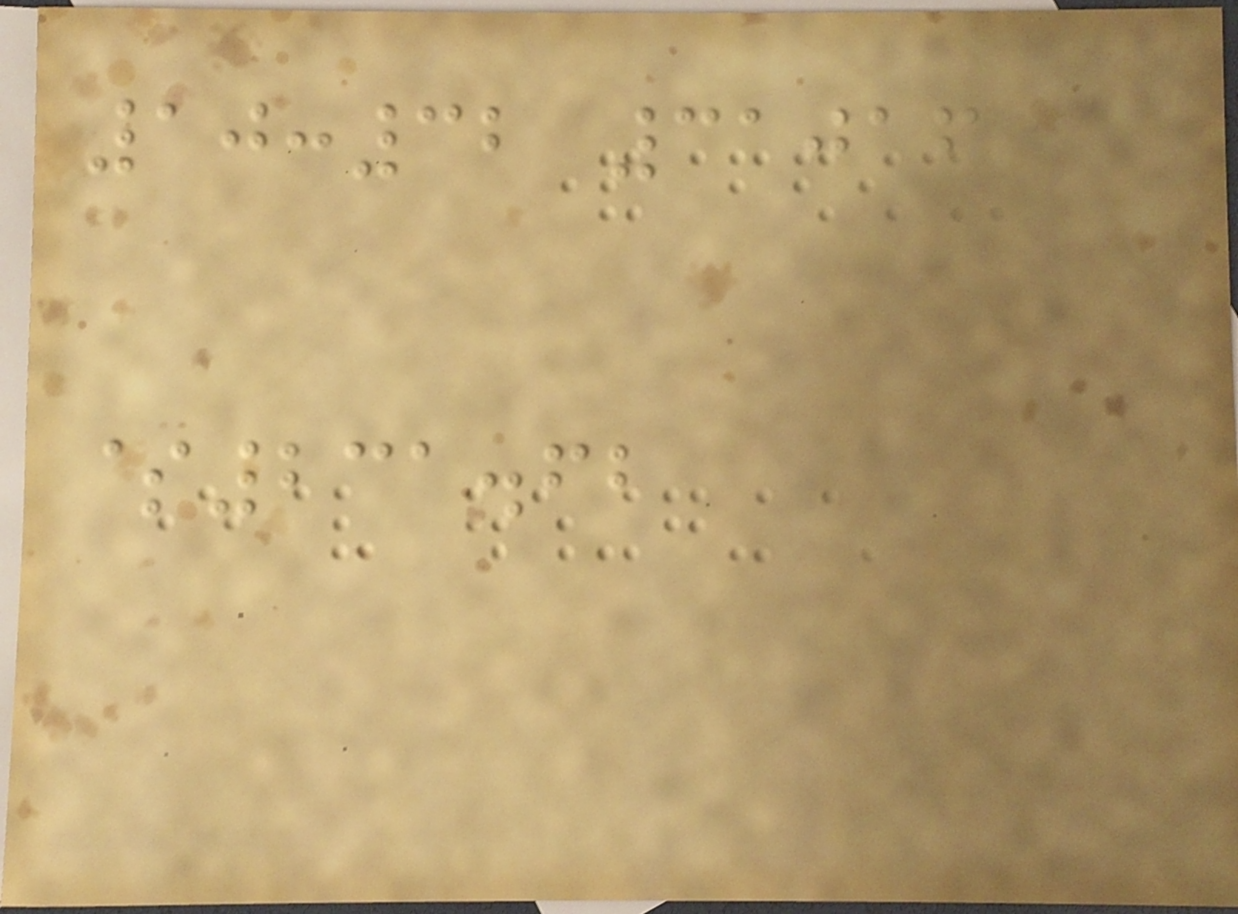10:32 31016
$231.62
